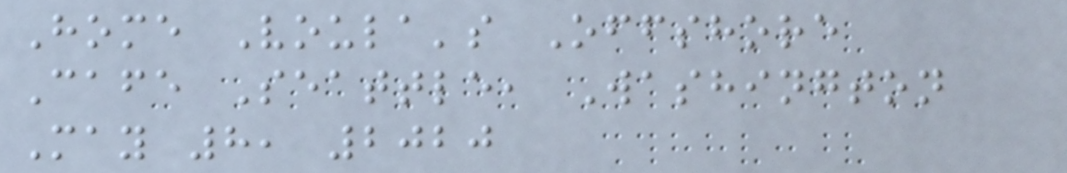Home Voula's Offshore
Cafe Seattle, Washington
May 8, 2020
